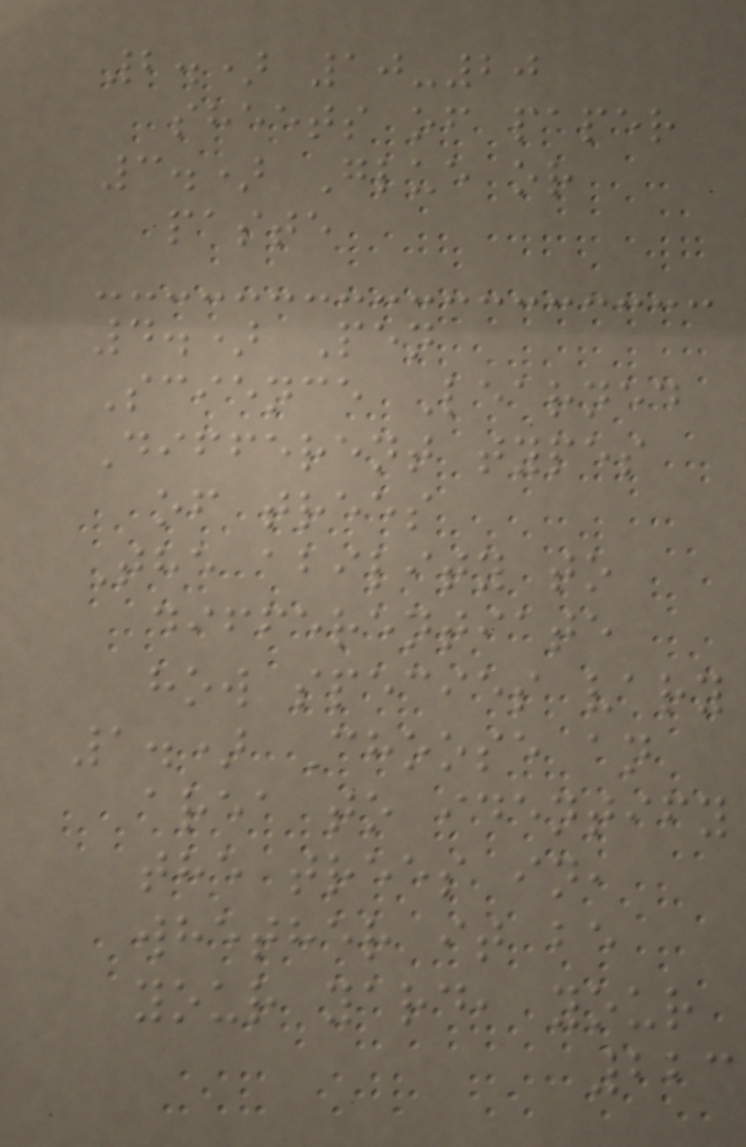2.) 10-20
sheets of paper
3.) Glue or
paste
4.) Pen
Science Learned
Different types
of trees
The ability to
differentiate
how species vary
1.) Choose an
area to identify
the trees in,
whether it be
your yard, your
223
